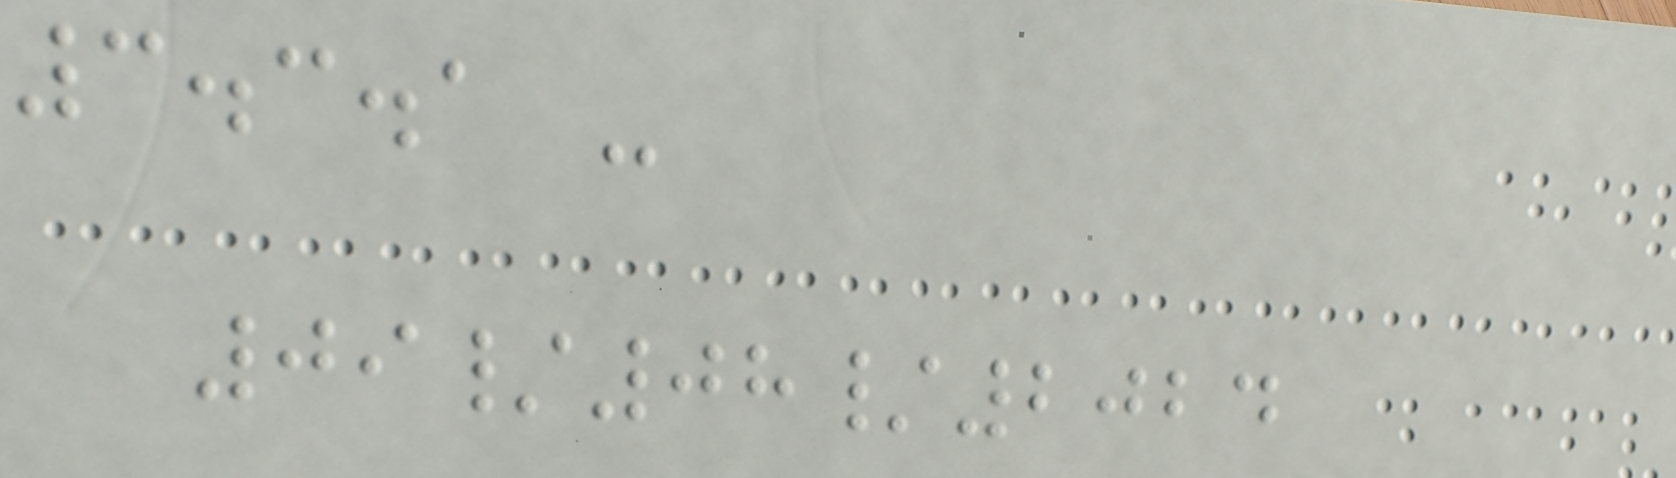3.3.1 -
09/08/2024
